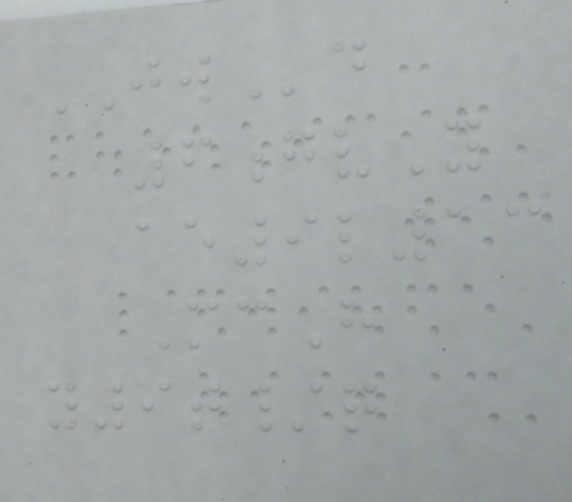JWd
6gvY
ae9l13
McH
y9t/q
